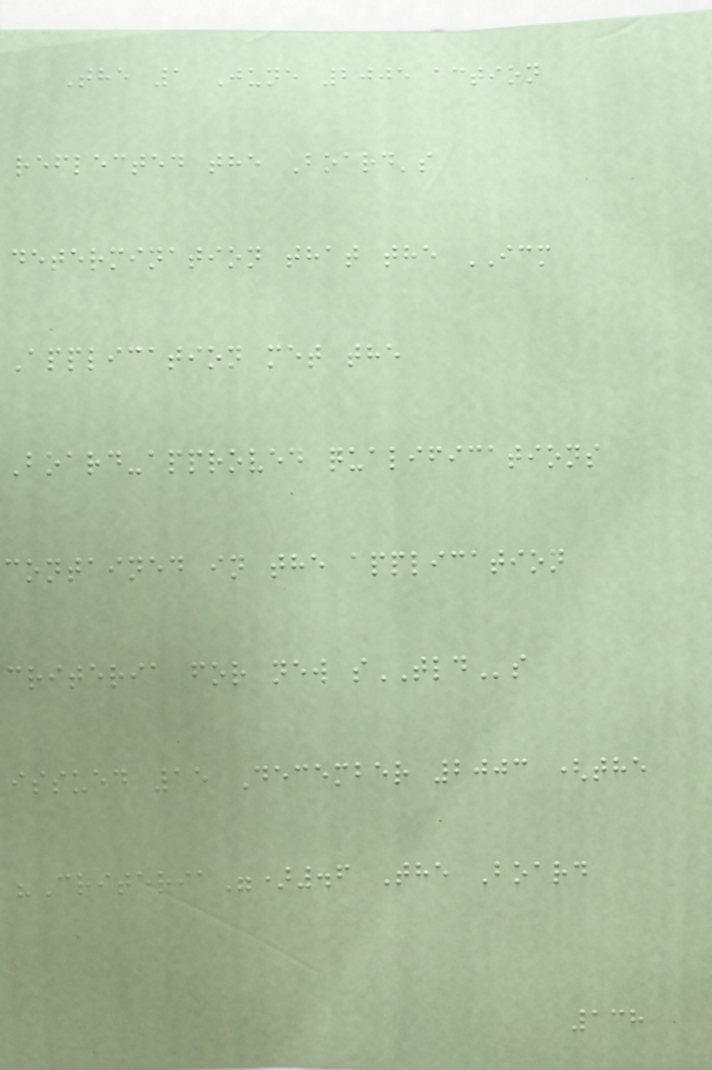The 1 June 2005 action
reflected the Board's
determination that the ICM
Application met the
Board-approved qualifications
contained in the application
criteria for new sTLDs
issued 15 December 2003 (the
"Criteria").6 The Board
138
